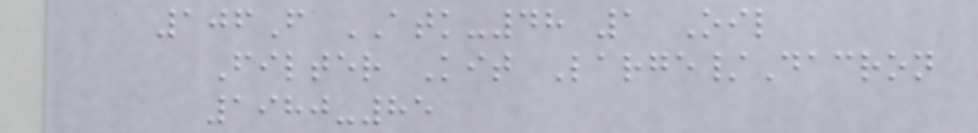106F ATK-48 1 Oil
Filter Kit Large/Dacron
1980-85
